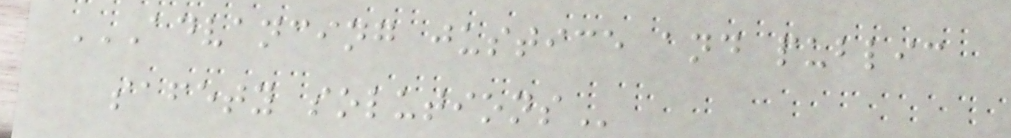ADVANCING JUSTICE AND PUBLIC
SAFETY SOLUTIONS
